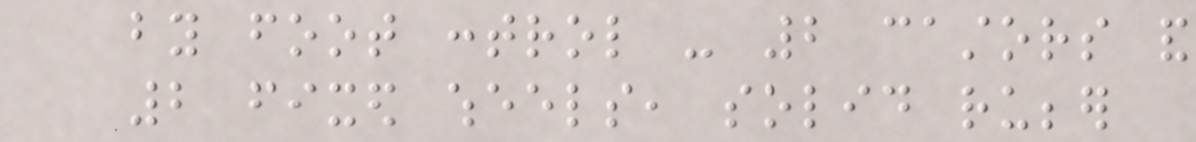by foot control - 2 castors and
2 fixed wheels, solid rubber
